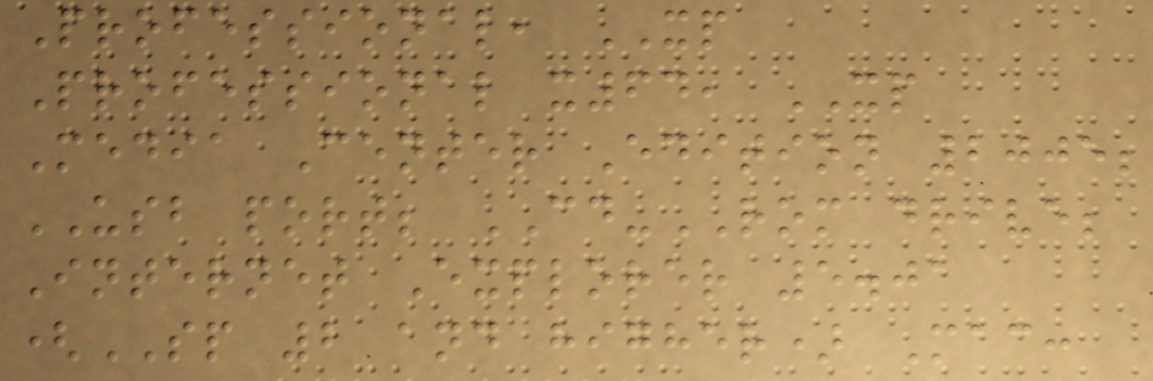Professional, XP
Professional x64, XP
Media Center Edition 2005;
USB port; CD-ROM drive;
Internet Explorer 5.01
(SP 2 and higher) Mac:
